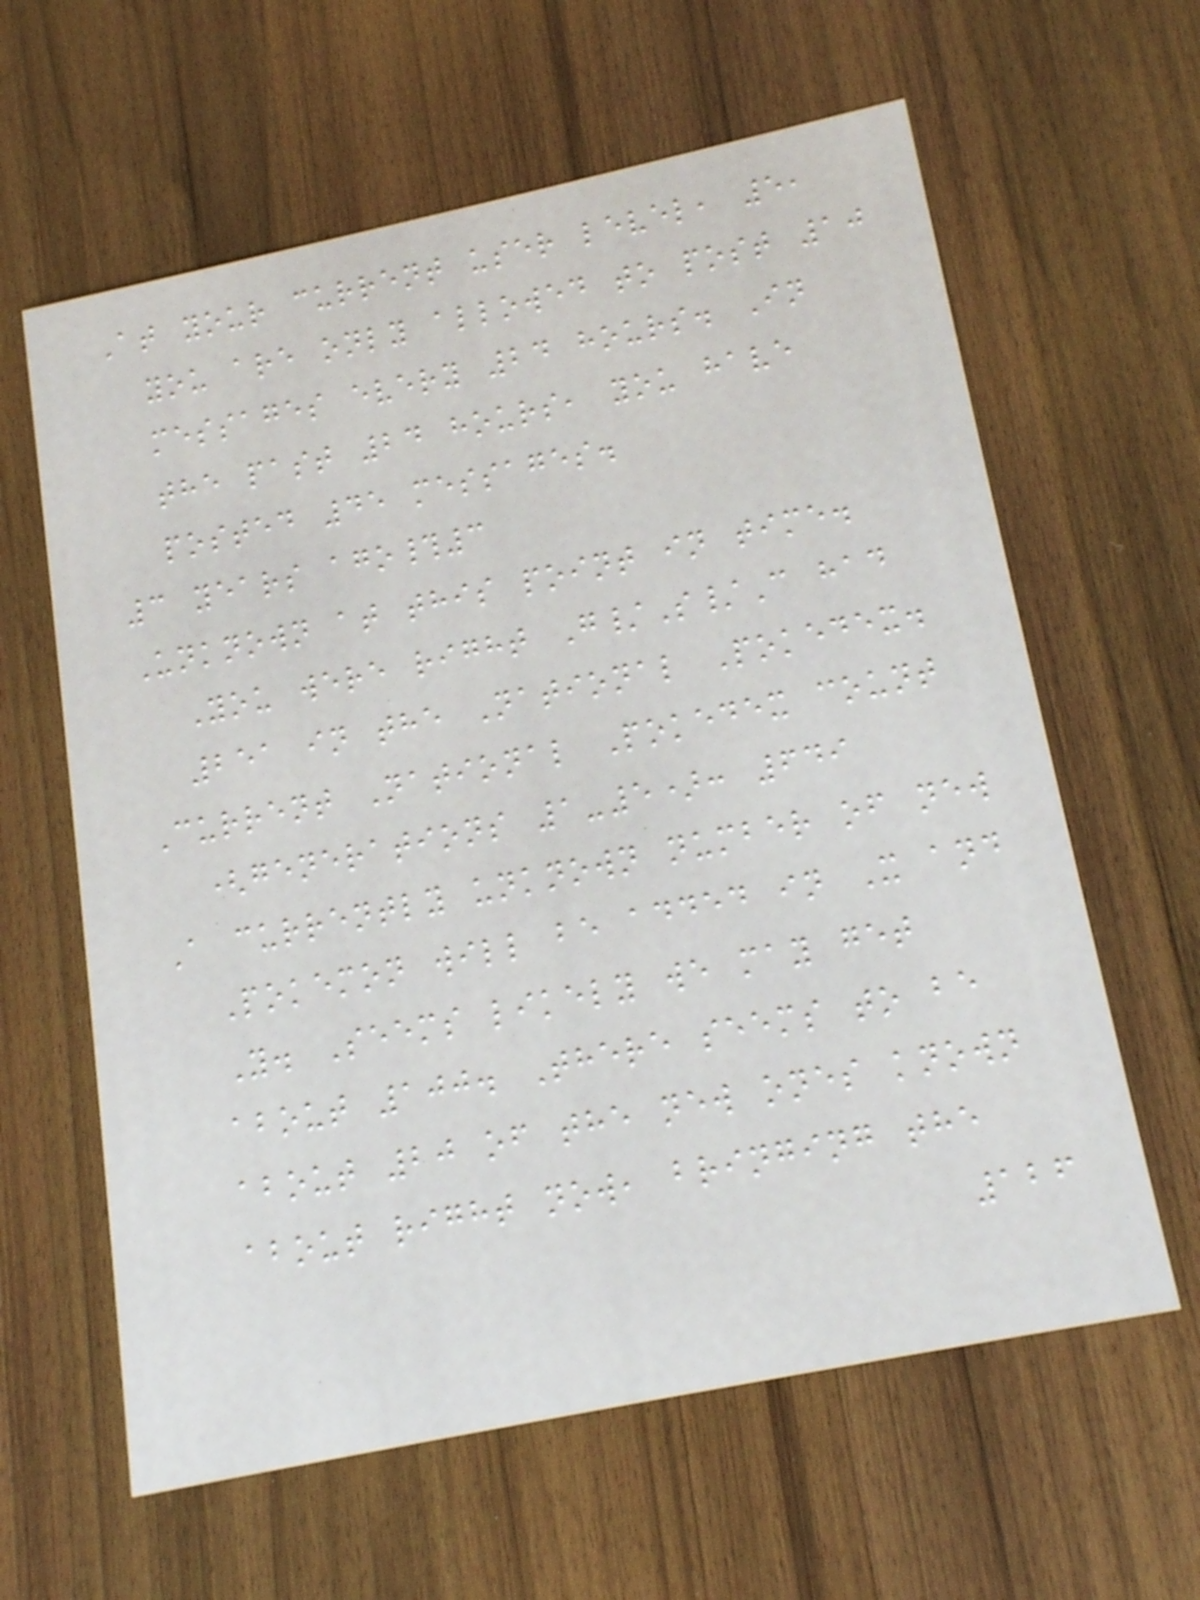At your current user level, 5,
you are only allowed to post 10
messages every 24 hours. In
the past 24 hours, you have
posted 45 messages.
3 years ago#3
Unknown at this point in time.
You were right G/S/C had
251 in the National Pokedex.
Current National Pokedex count
(generations 1-5): 649
A currently unknown number of new
Pokemon will be added in X and
Y. Seems likely we may get
about 100. There seems to be
about 20 of the new ones known
about right now, bringing the
126
